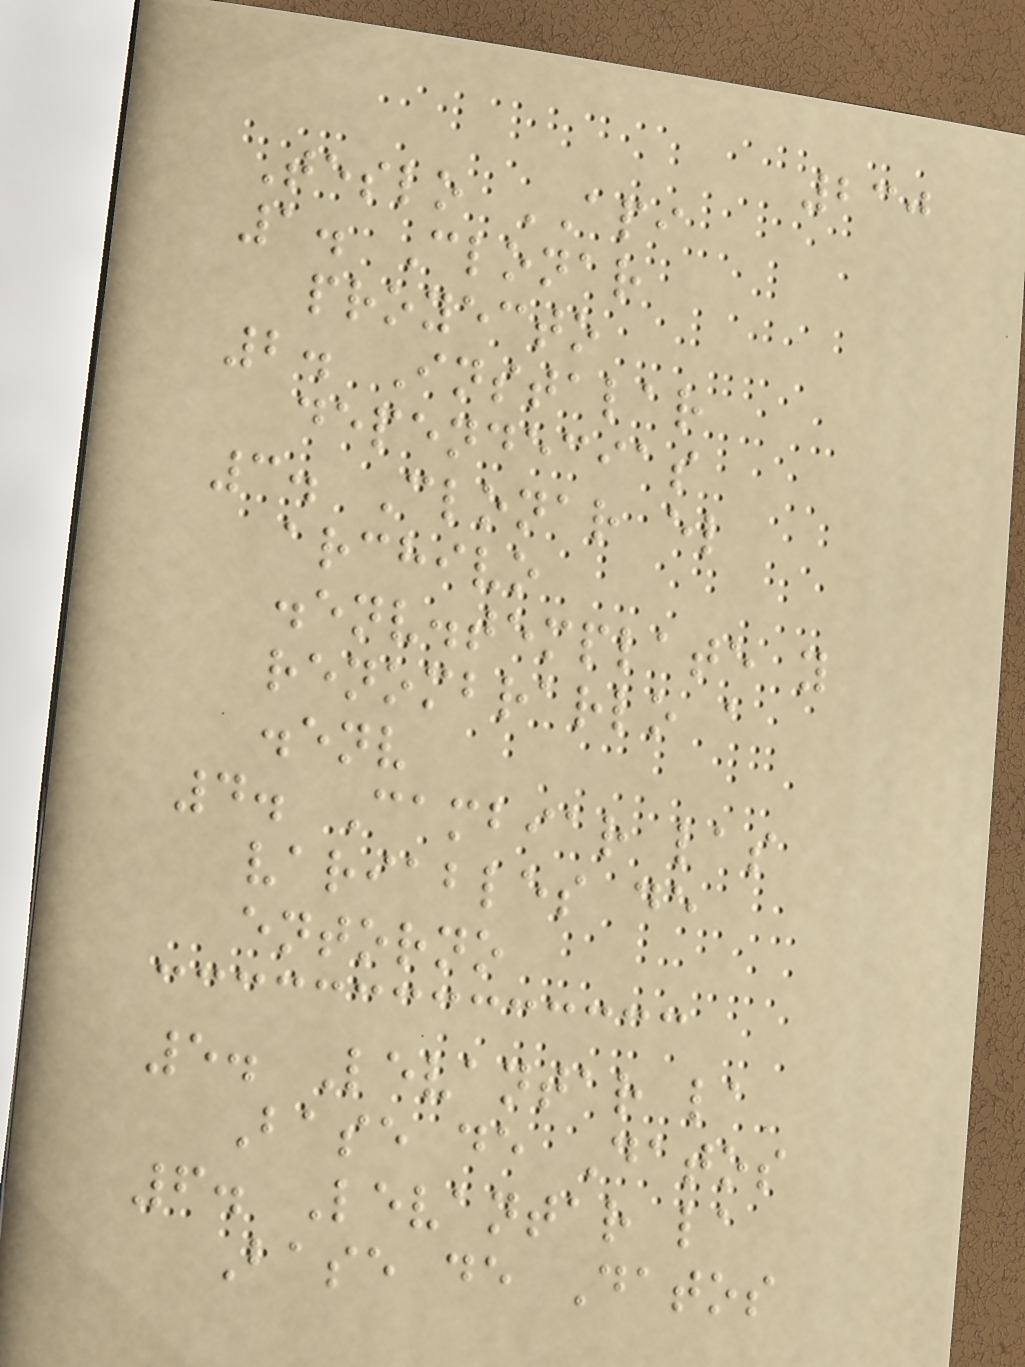230
Teslo API
1. Clonar
proyecto
2. Instalar
dependecias
3. Clonar el
archivo
.env.template y
renombrarlo a
.env
4. Cambiar las
variables de
entorno
5. Levantar la
Base de Datos
6. Levantar la
Base de Datos
